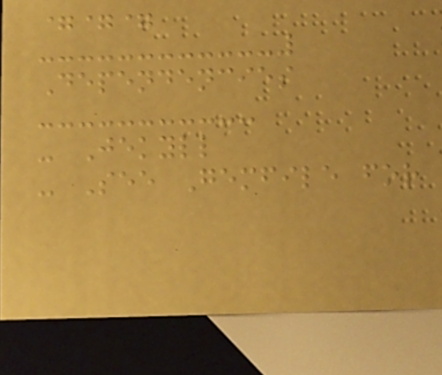===
Dependencies
- Jekyll
- See Gemfile for
